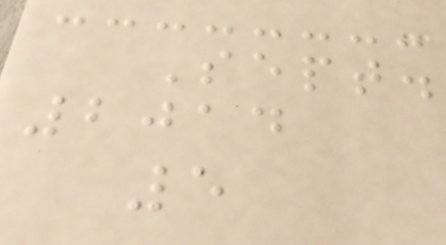Sept.
2014
5
